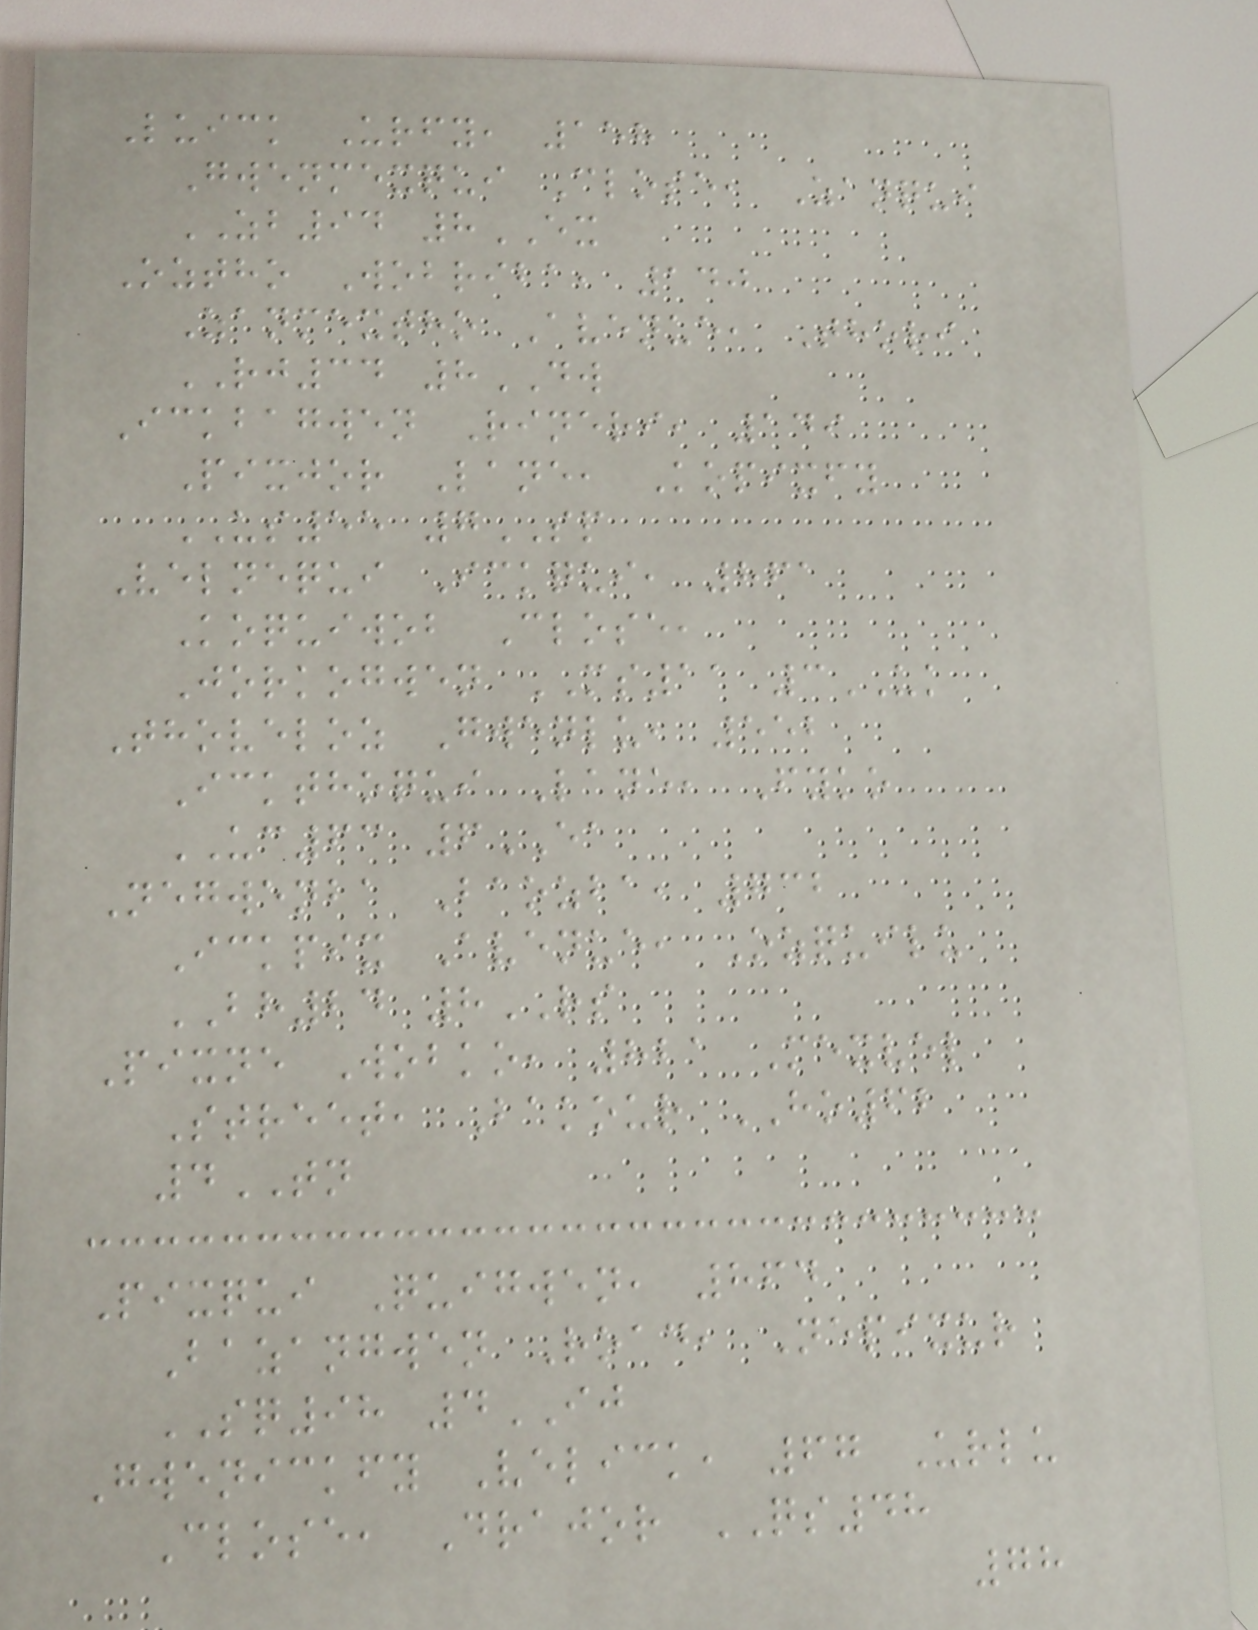Luick Urfy, 158
Gwenmexqui Close, Zanqui
ZB94 8EX
Oztho Wobriba, 140
Zanmextho Avenue, Thori
RJ34 8DW
Ickbagwen Rineri, 149
Pixjor Lane, Kopixfy
US55 7SP
Velnequi Ickqui, 861
Koquiwob Close,
Jorkogwen MS11 3UK
Thoveloz Gwenlu, 552
Ickthoqui Lane, Fyko
UC63 6EA
Negwenba Baozba, 732
Ickpix Avenue, Ozquilu
BH24 8RS
Pixne Wobko, 821 Mexvel
Street, Bakour HO62
4TN
Pixqui Quigwen, 864
Bazangwen Road, Nepixur
SQ98 4IJ
Gwenickfy Velick, 67 Urlu
Close, Drajor QS48
78
